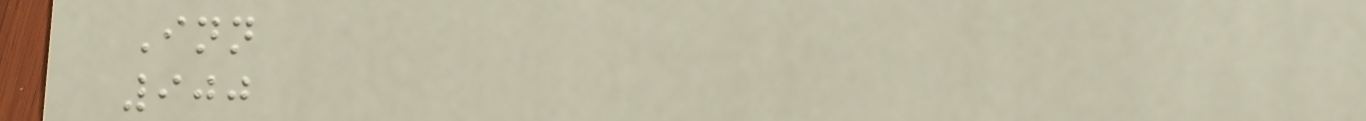Inn
900
